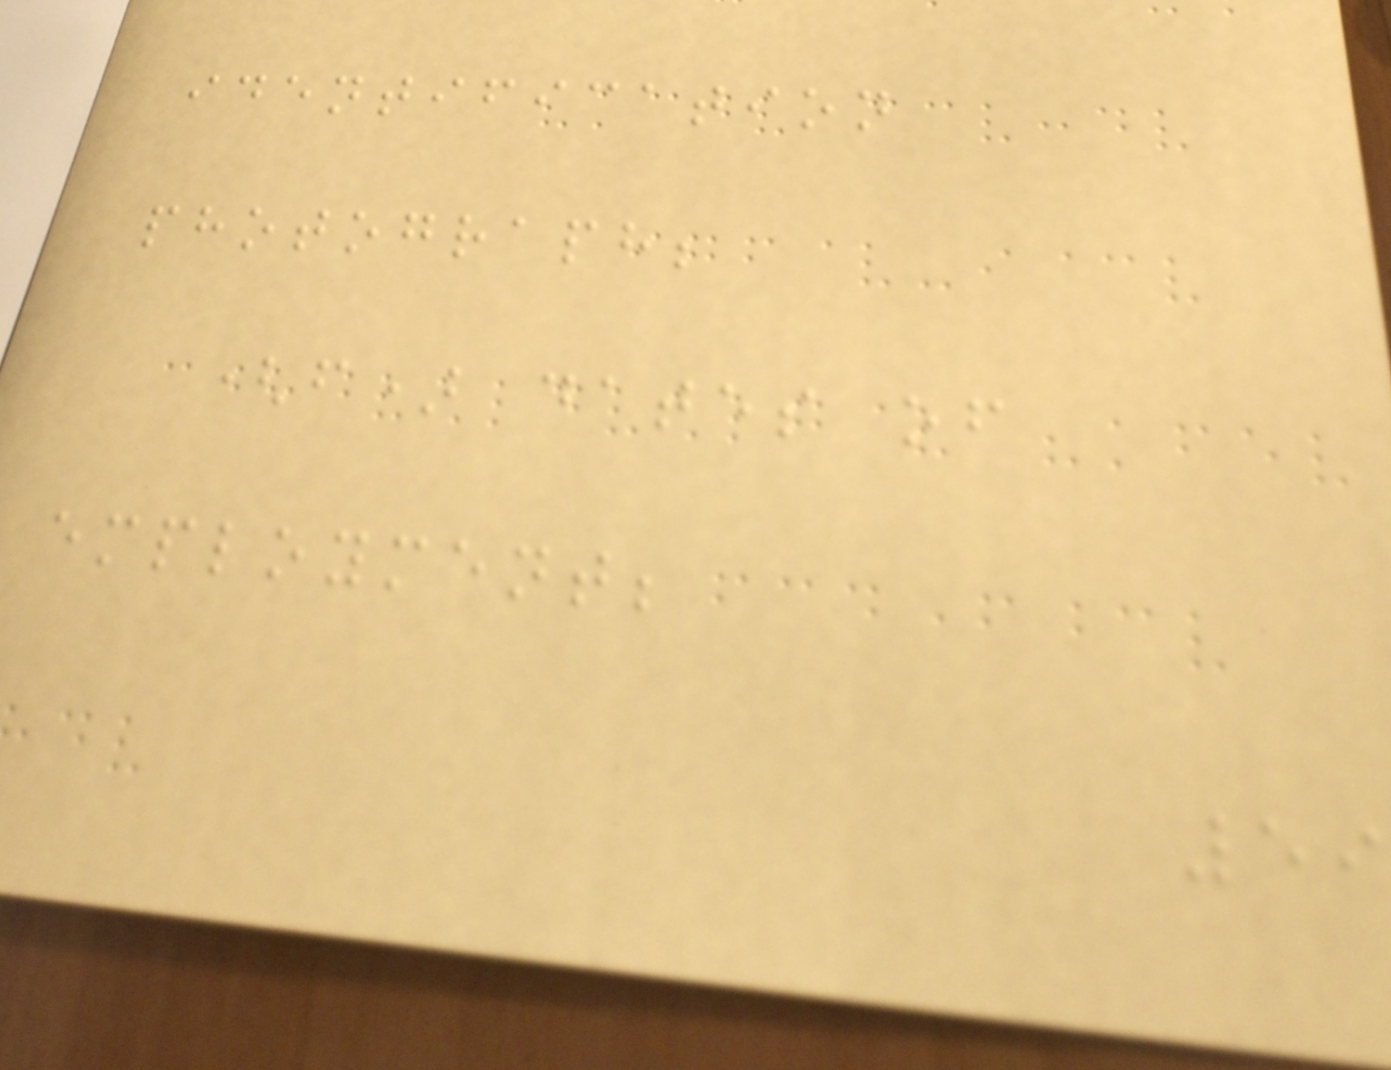identification
photograph;
(f) dates of
employment;
59
